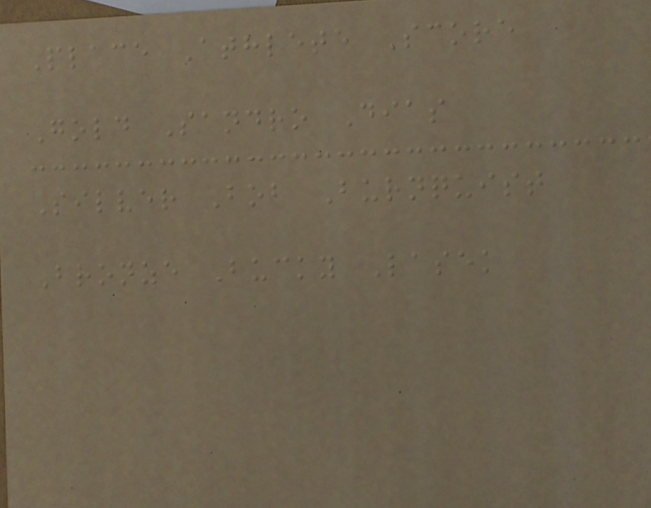Place Athlete Score
Gold Sandro Dias
Silver Bob Burnquist
Bronze Bucky Lasek
